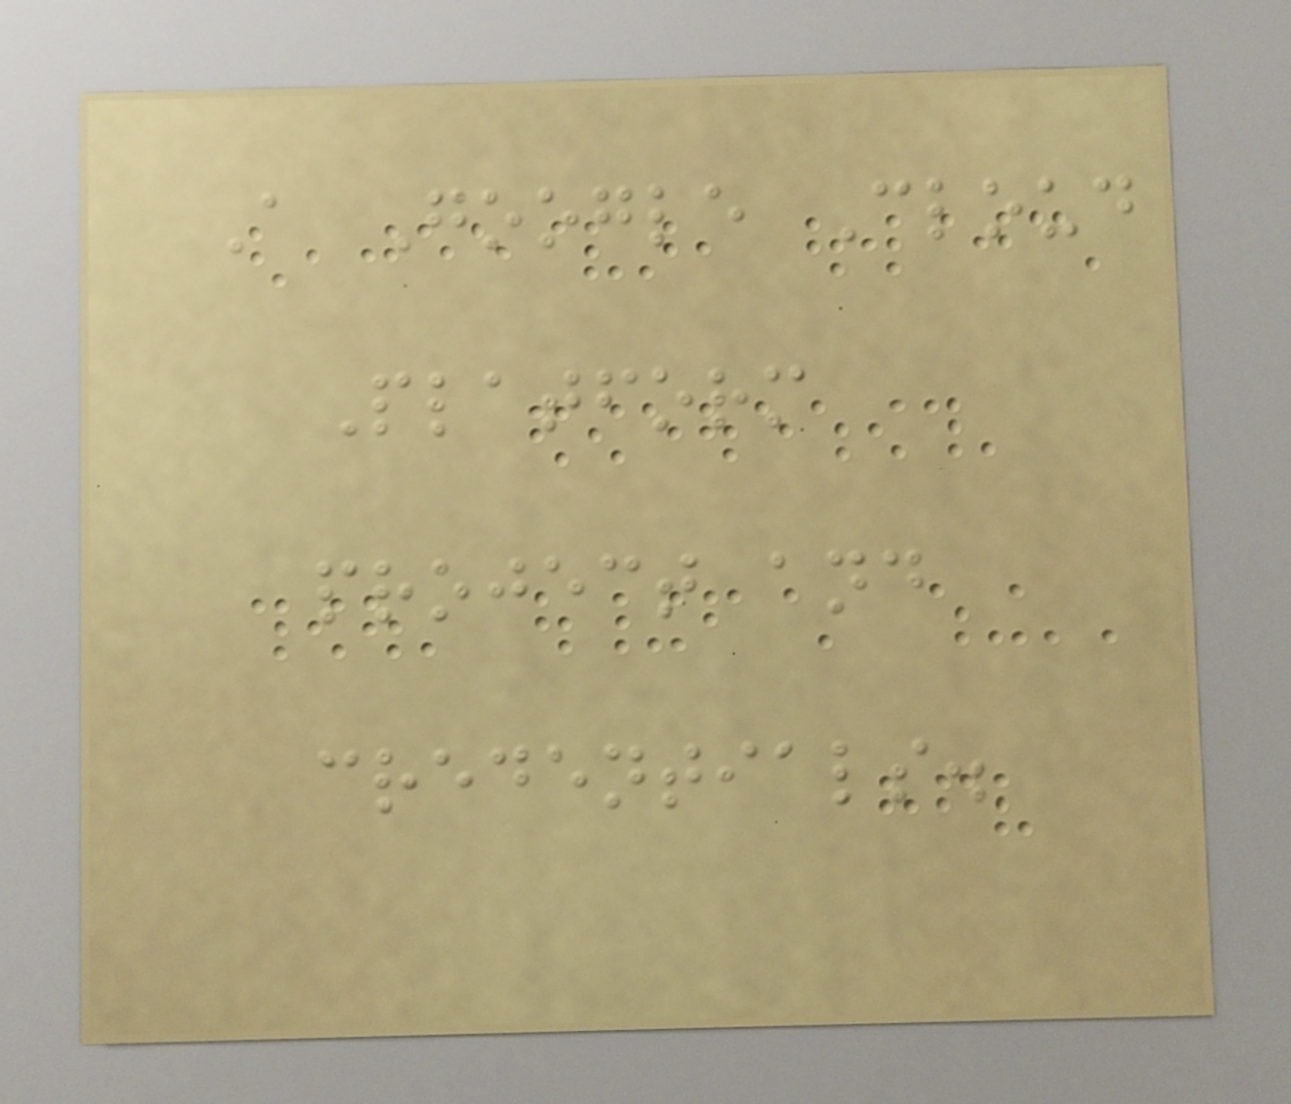A Google Cloud
Platform
project and
credentials.
